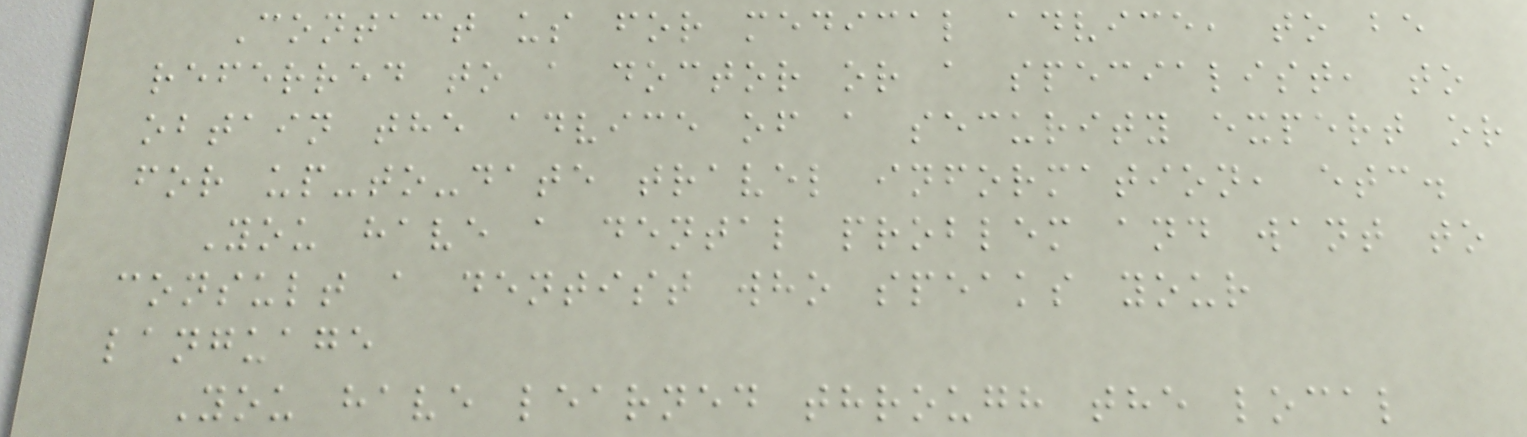Contact us for medical advice, to be
referred to a doctor or a specialist, to
obtain the advice of a security expert or
for up-to-date travel information, etc.
You have a dental problem and want to
consult a dentist who speaks your
language
You have learned through the local
